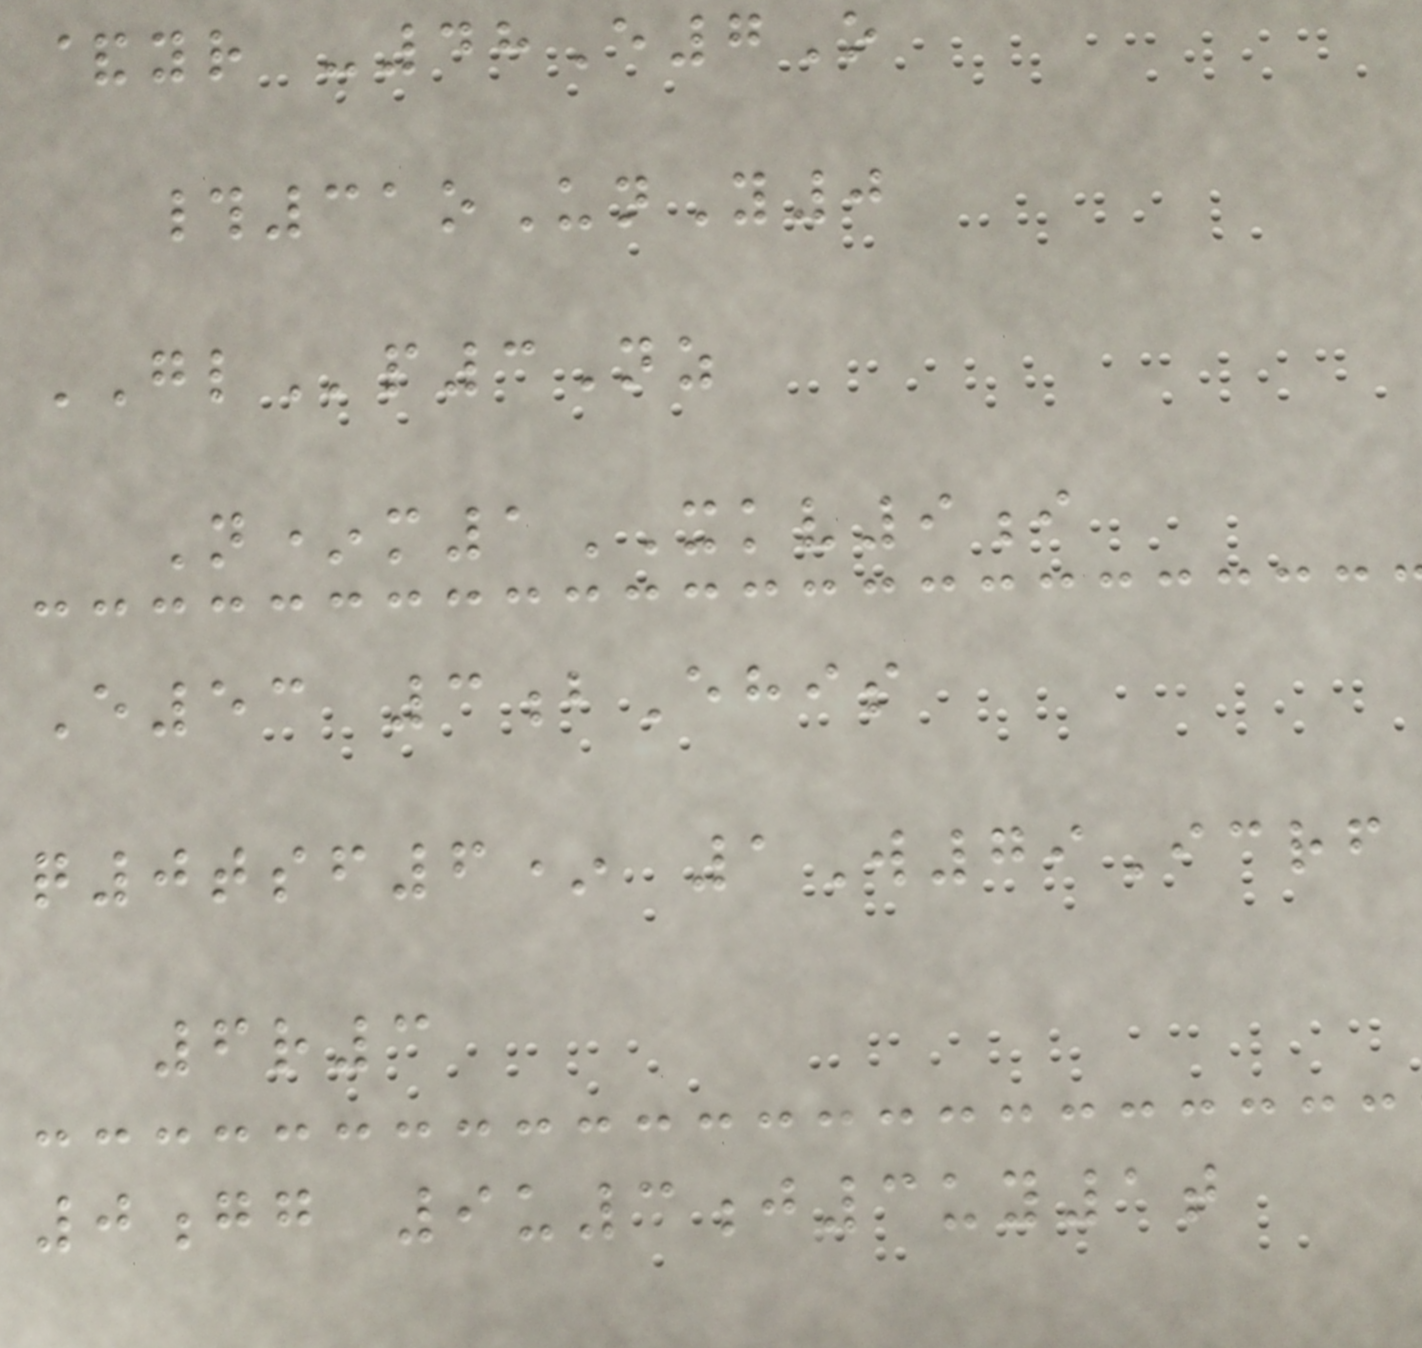&yr -48E7O
#31oUnY0
GLp3Nz
N*m1XKV9i
E53 3bEhis
q0tsf6* 1W79Icrf
6r3
0gg 9u3j3uy1t
